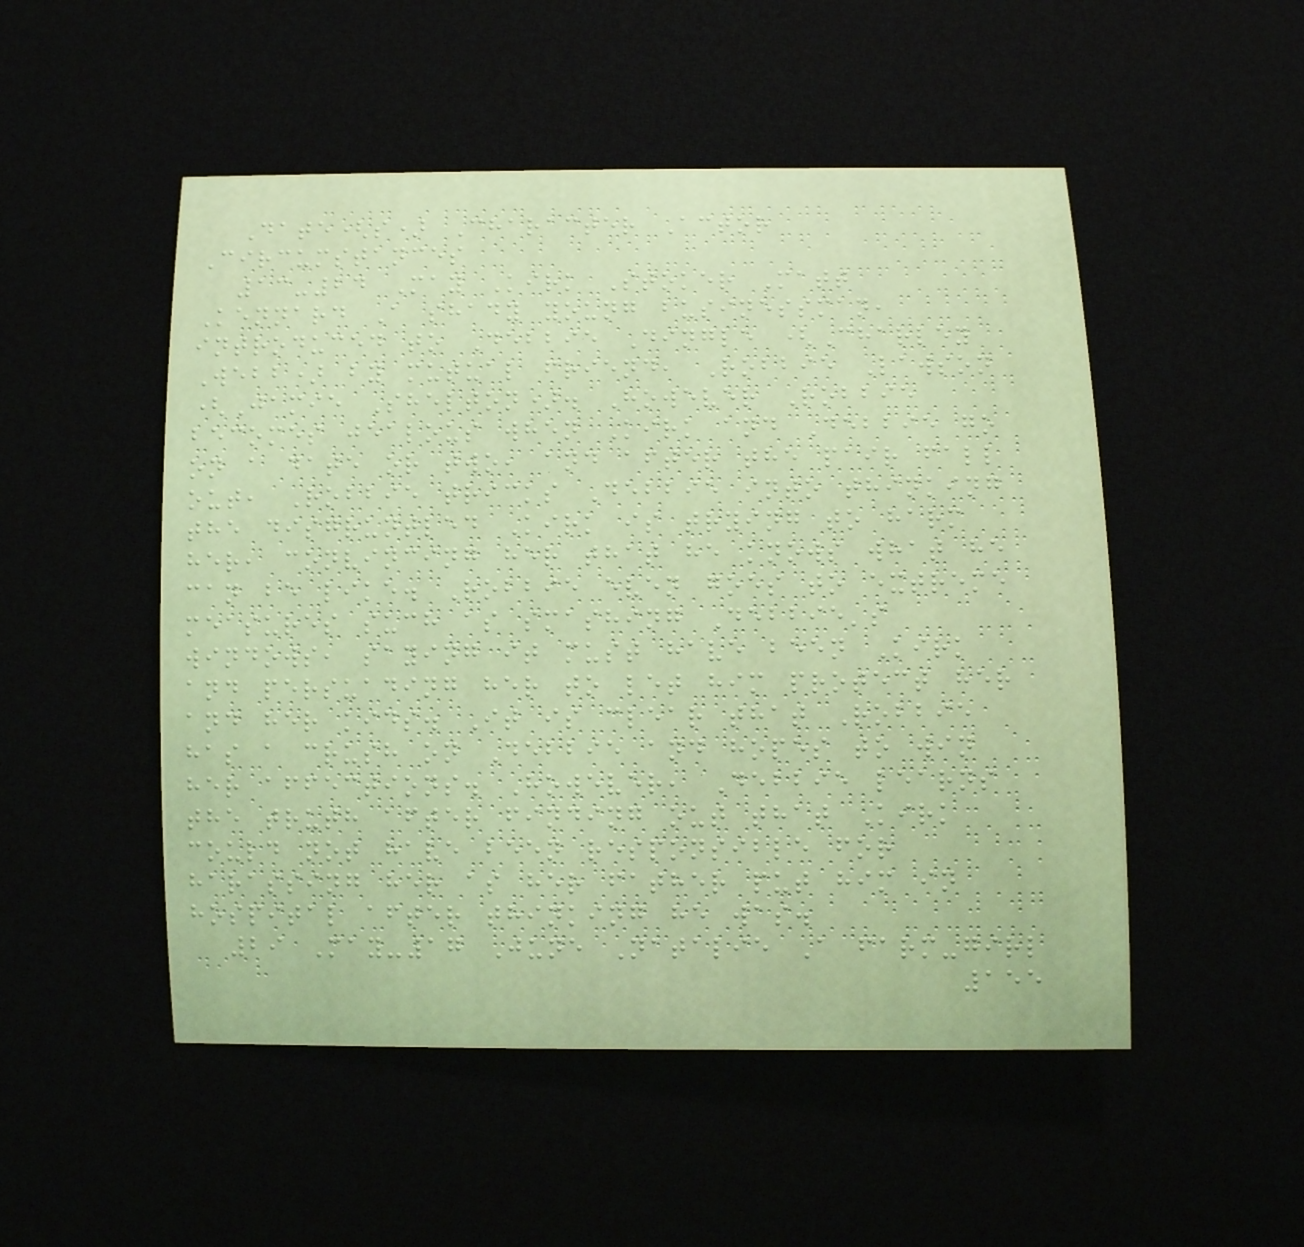Date(s) Character Actor
Circumstances
13-24 May Kirk Stoker Matt
Kennard A shady young businessman,
introduced to Debbie Dingle (Charley
Webb) by mutual friend, Robbie Lawson
(Jamie Shelton). However Robbie
becomes jealous when Kirk and Debbie go
on a date or two, and after the pair fall
out, Robbie tricks Debbie into thinking
the disgruntled Kirk is trying to harm
her, convincing her that he knows what he
can be like. Robbie even goes to extreme
measures such as smashing Debbie's
windows, saying it must have been Kirk
and persuading her to let him protect her
and her kids. It is clear that Robbie
has a crush on Debbie and hopes to win
her affections. However, Debbie learns
the truth after finding out that Kirk
could not have been responsible for
harassing her as her father put him in
hospital after thinking he was.
29 May-17 June Natalie A farm-girl
155
